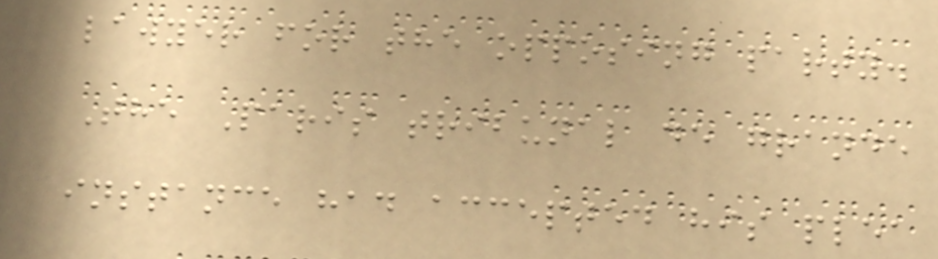lawyer for the opposing party.
The Paris tribunal de grande
instance had accepted his plea
